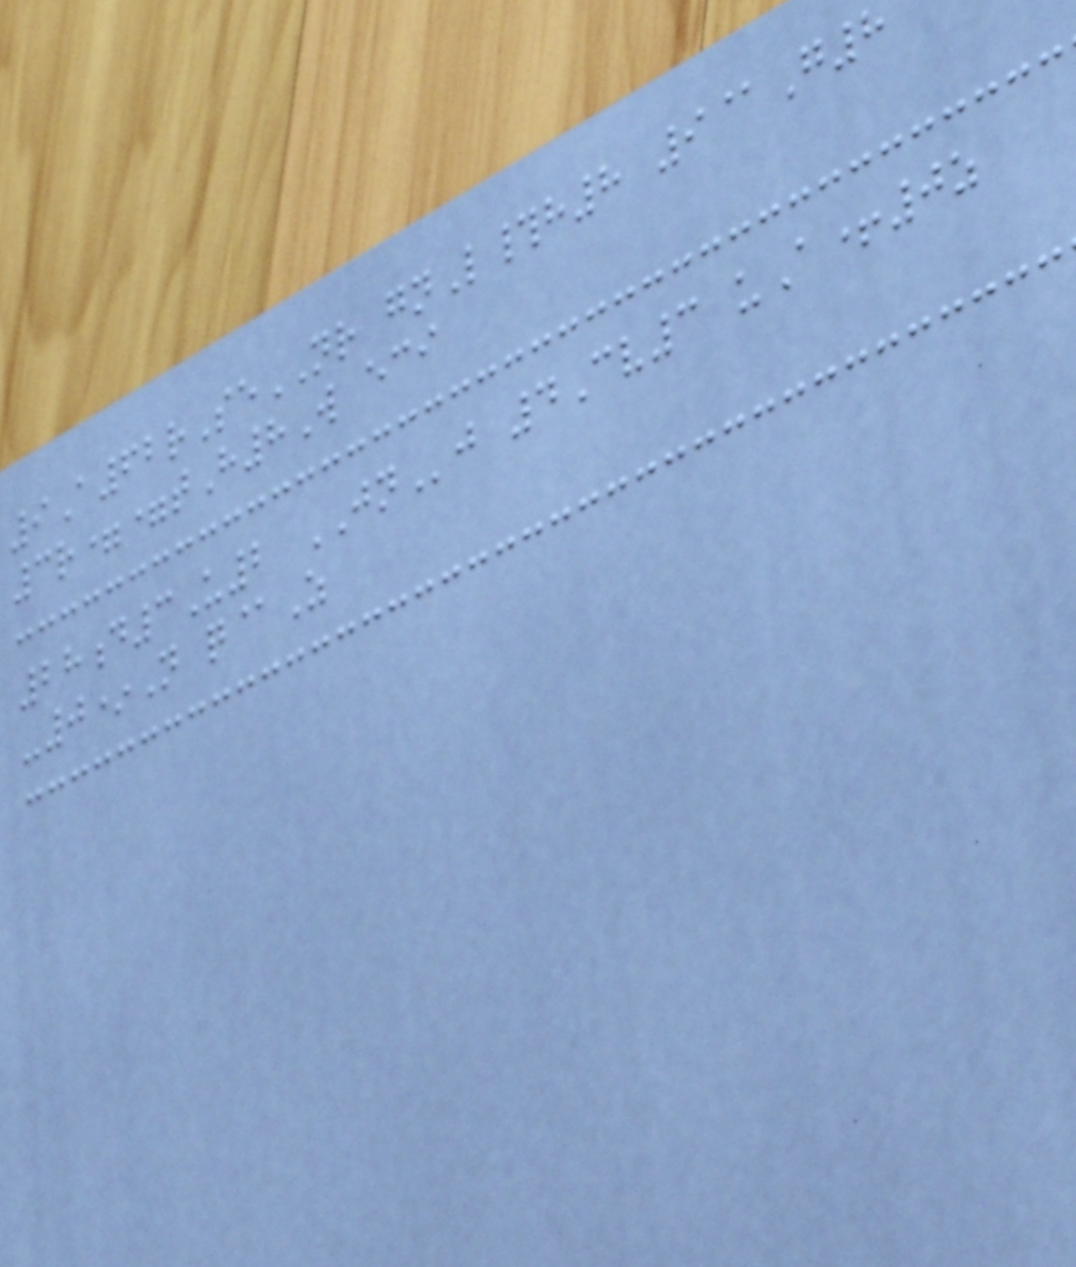9A62rSeNR gnL#h8 9@G8
3r==tH8W eci
28d3U2 JNj 4Cv3 uA+0z
-0*N q@Z
